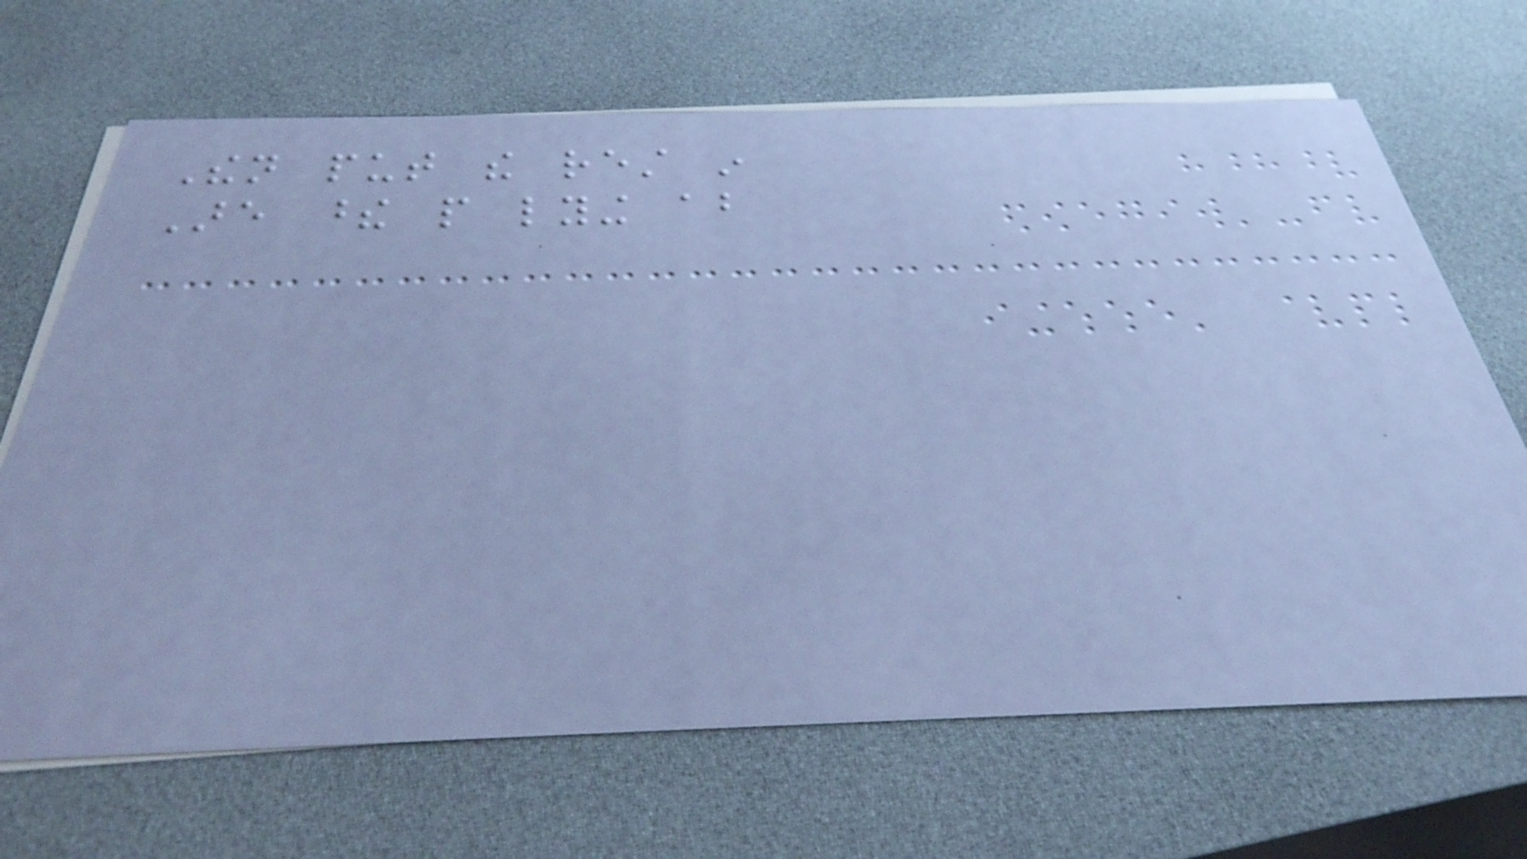Then put the rest in
Are these people lying about
